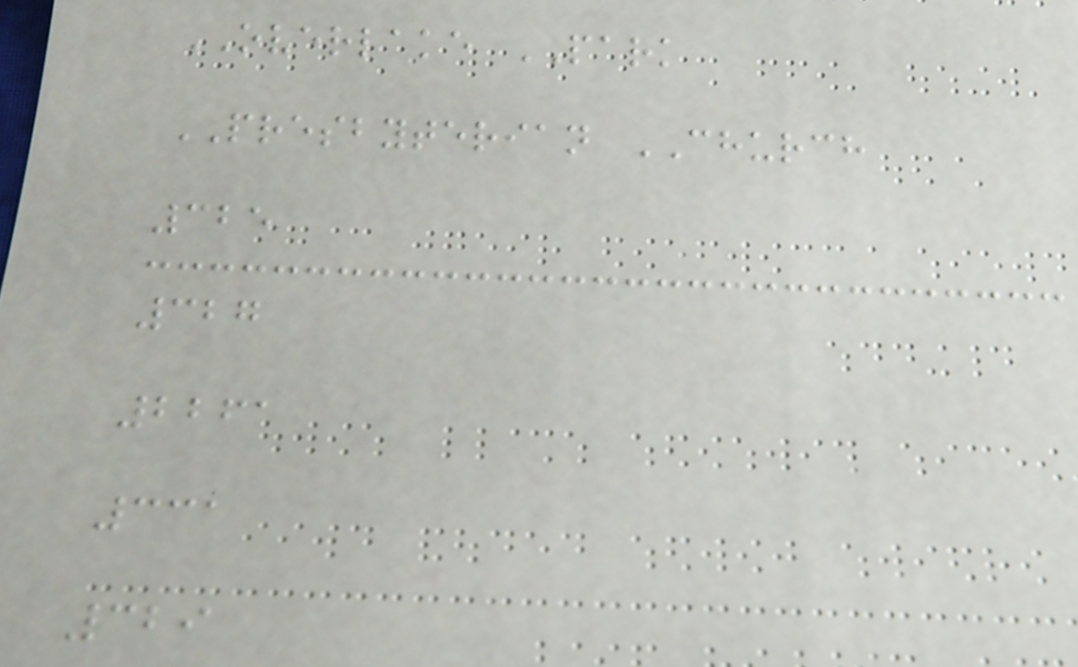OVERLAKE PARK
PRESBYTERIAN CHURCH
325
327
2261
331
329
